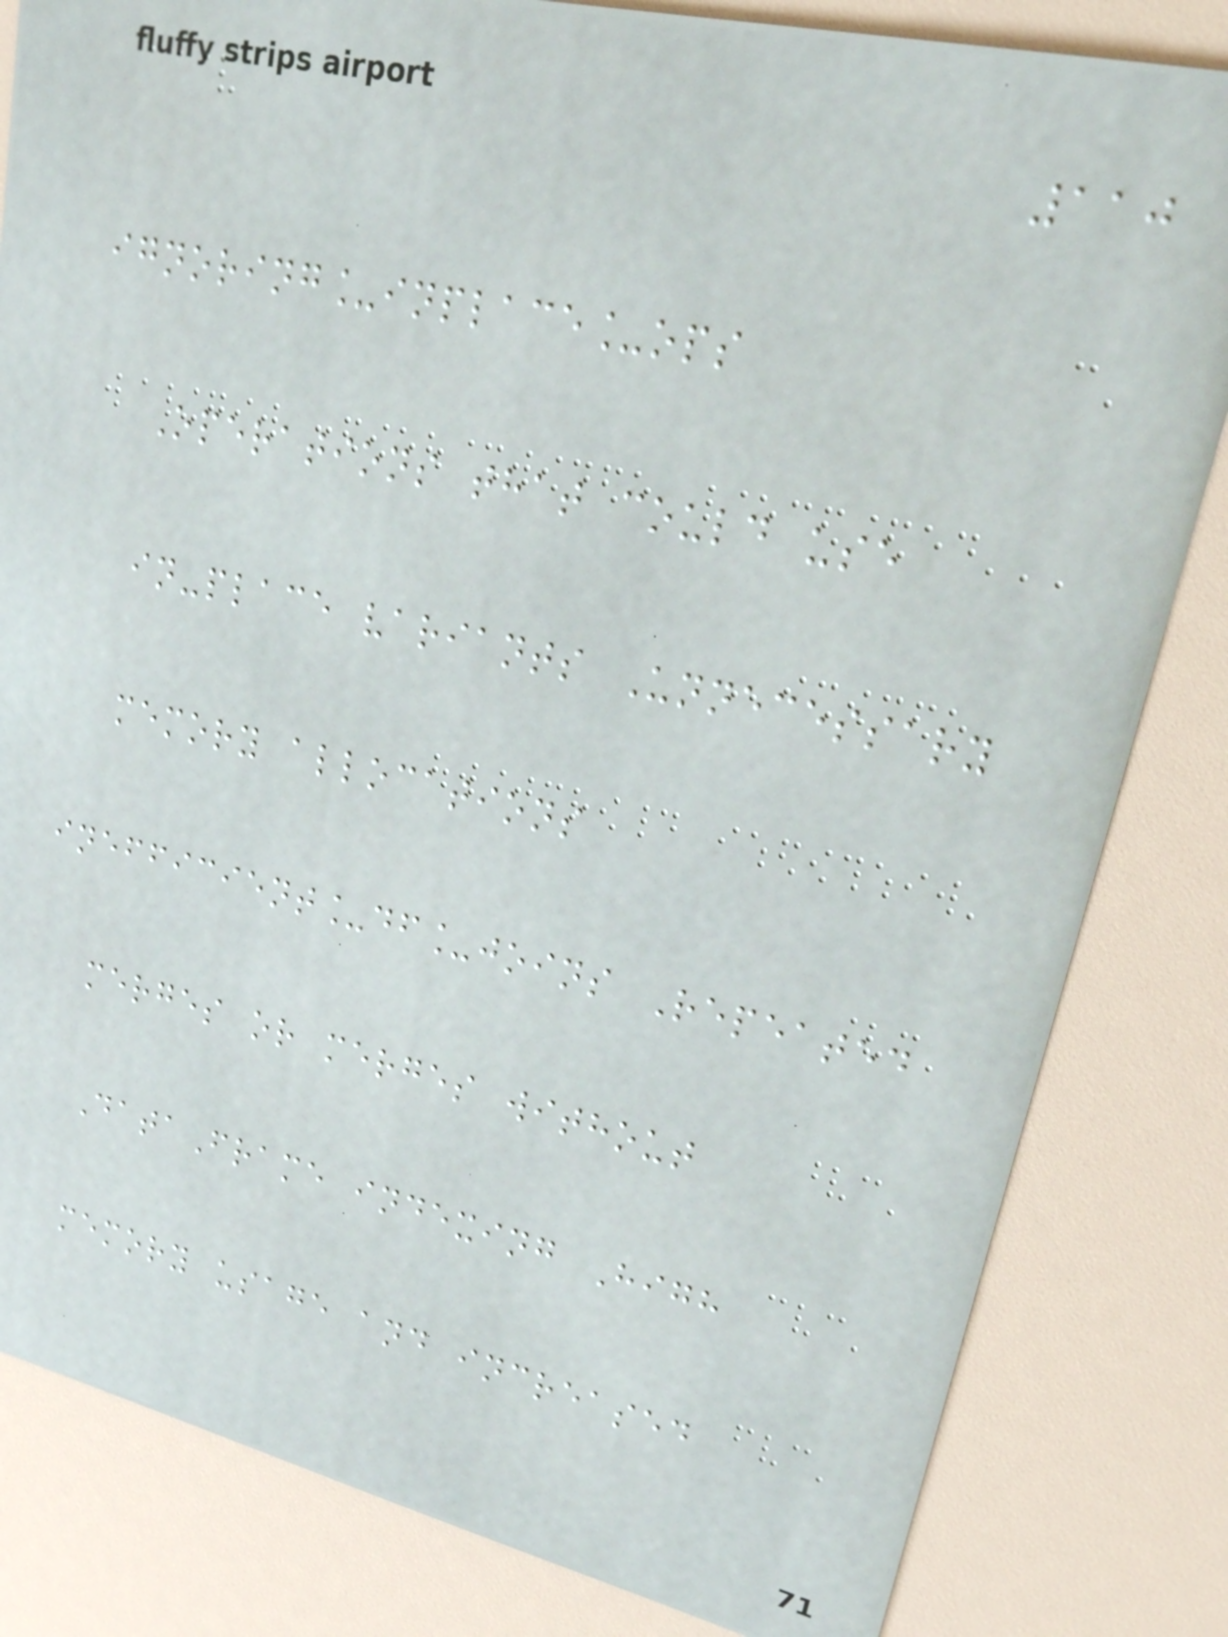110
ignoring_inplace_ops
Operations that could use
in-place variants Unnecessary
memory allocations
inefficient_df_joins Repeated
merges or merges without
DataFrame indexing High
memory usage and increased
